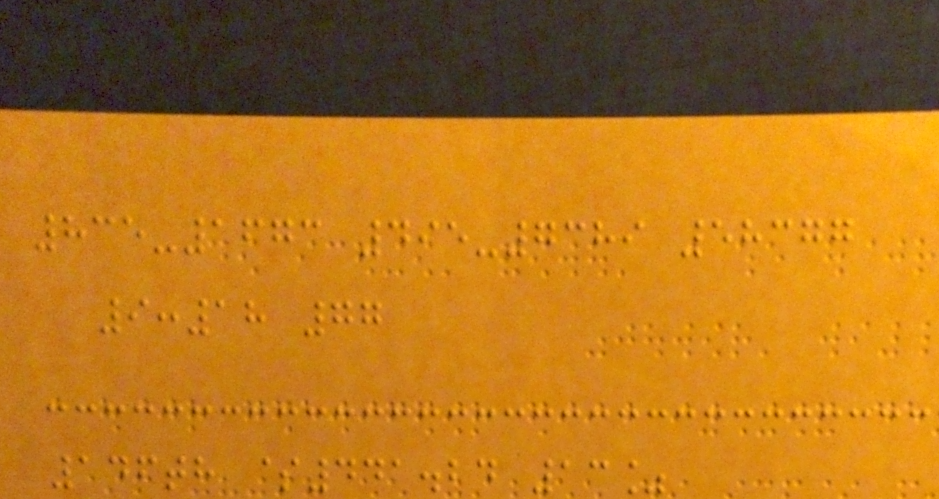835-1673 495-7389 58377
9:18 77
146th $441.24 13%
